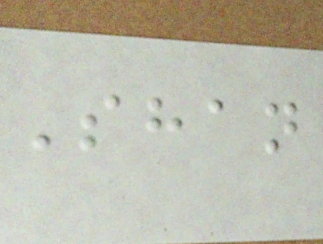Shan
